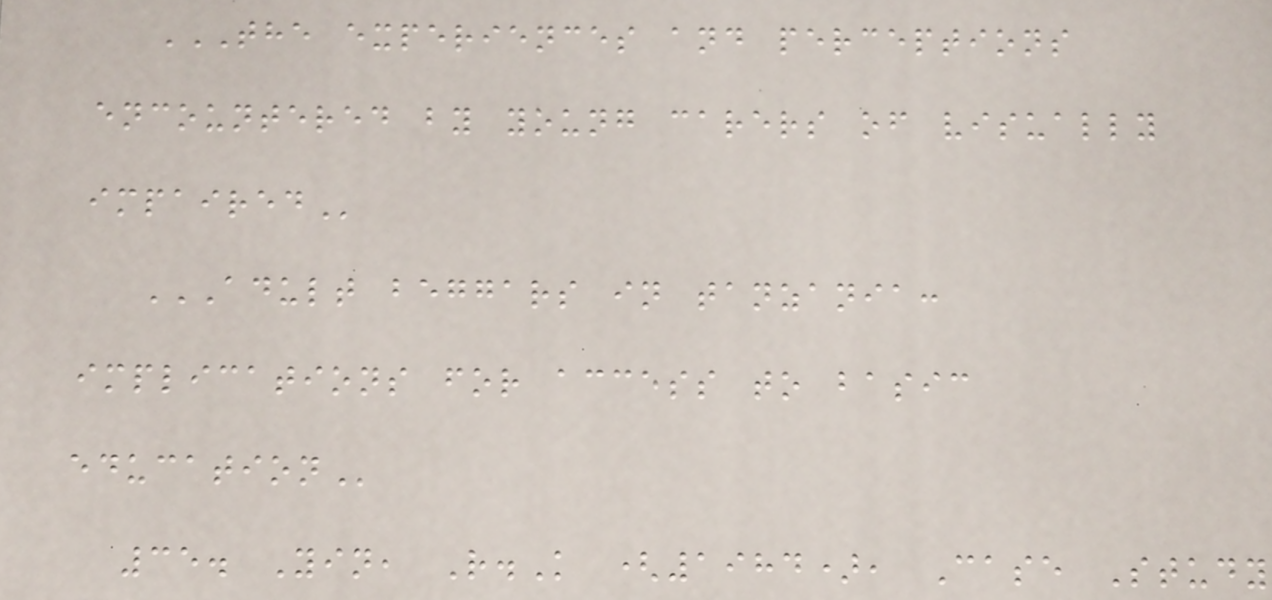THE EXPERIENCES AND PERCEPTIONS
ENCOUNTERED BY YOUNG CARERS OF VISUALLY
IMPAIRED
ADULT BEGGARS IN TANZANIA:
IMPLICATIONS FOR ACCESS TO BASIC
EDUCATION
35. Yin, R.K (1984), Case Study
